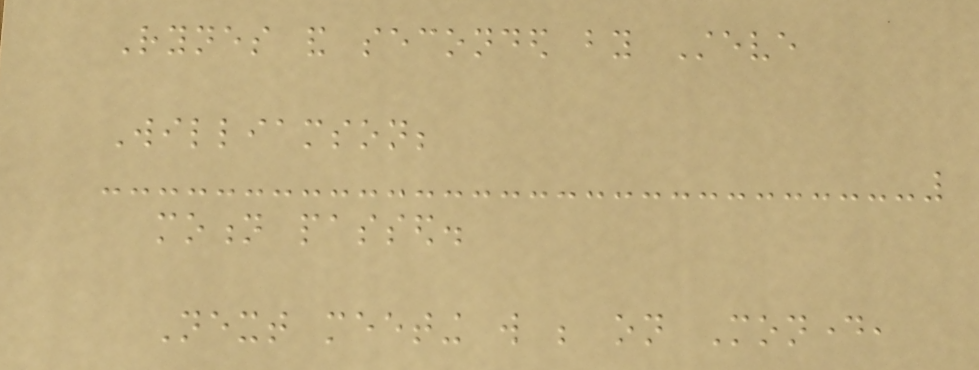Rynes and seconded by Steve
Williamson;
motion passed.
Next meeting will be on Monday,
